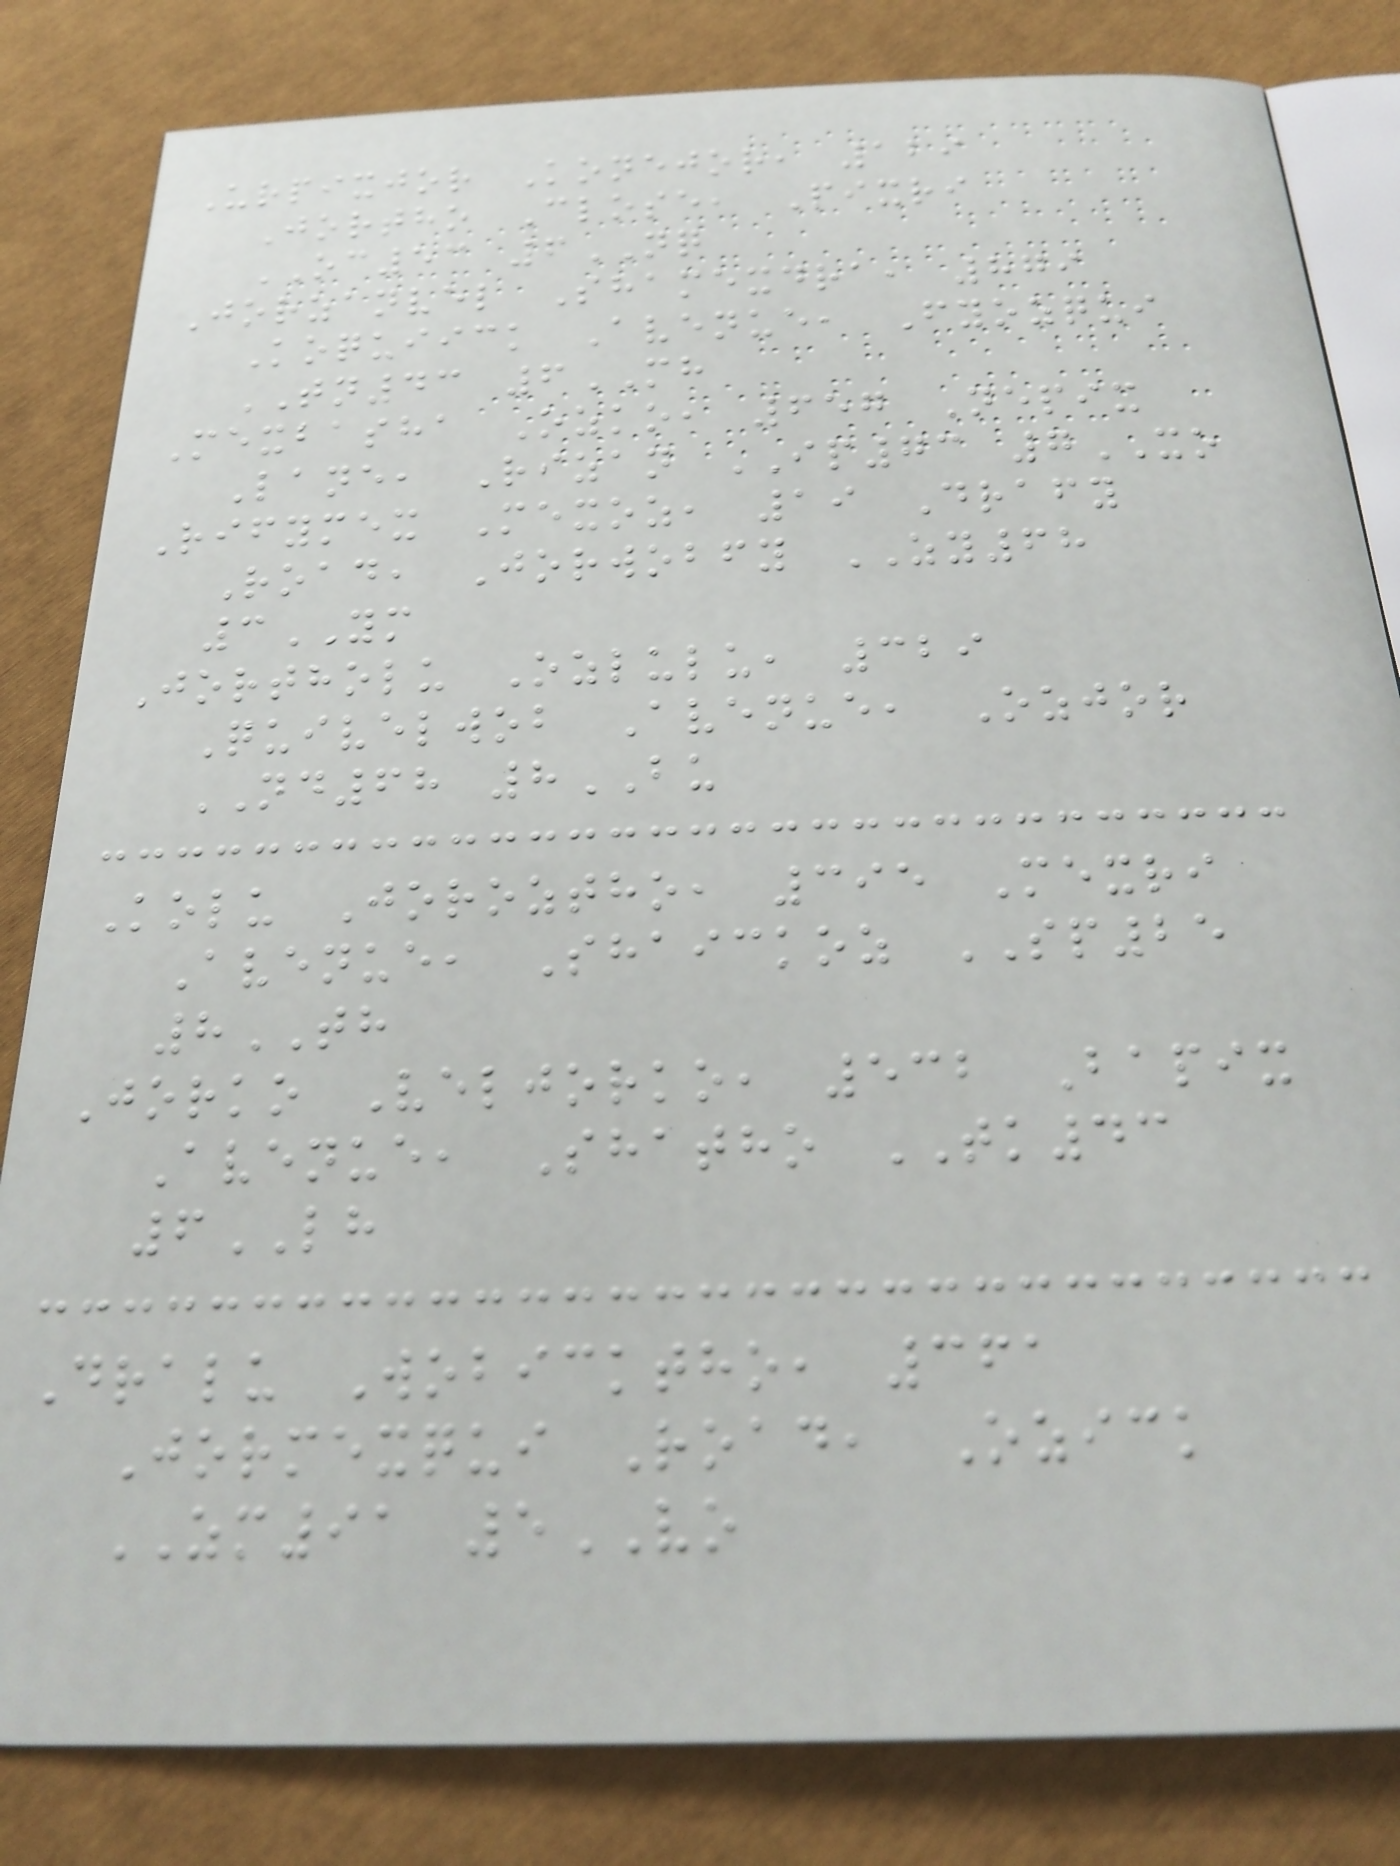Urpixjor Konejor, 129
Jortho Close, Pixri
OC53 6NQ
Jorzanvel Shamexdra, 879
Koquiick Avenue, Fyozqui
TN43 6MH
Mexbasha Ozko, 657 Nepix
Lane, Rizan IP73 7XO
Rifymex Mexoz, 19 Drafy
Road, Jorwobfy ZY68
3YM
Jortholu Ozlulu, 329
Quivelwob Avenue, Ozjor
ND68 8BU
Kolu Joroztho, 395 Mexri
Avenue, Shaickoz SP25
8TH
Jorko Veljorko, 532 Bapix
Avenue, Shatho TK43
6LH
Dralu Wobicktho, 361
Jormexqui Road, Ozick
ZM91 5VO
